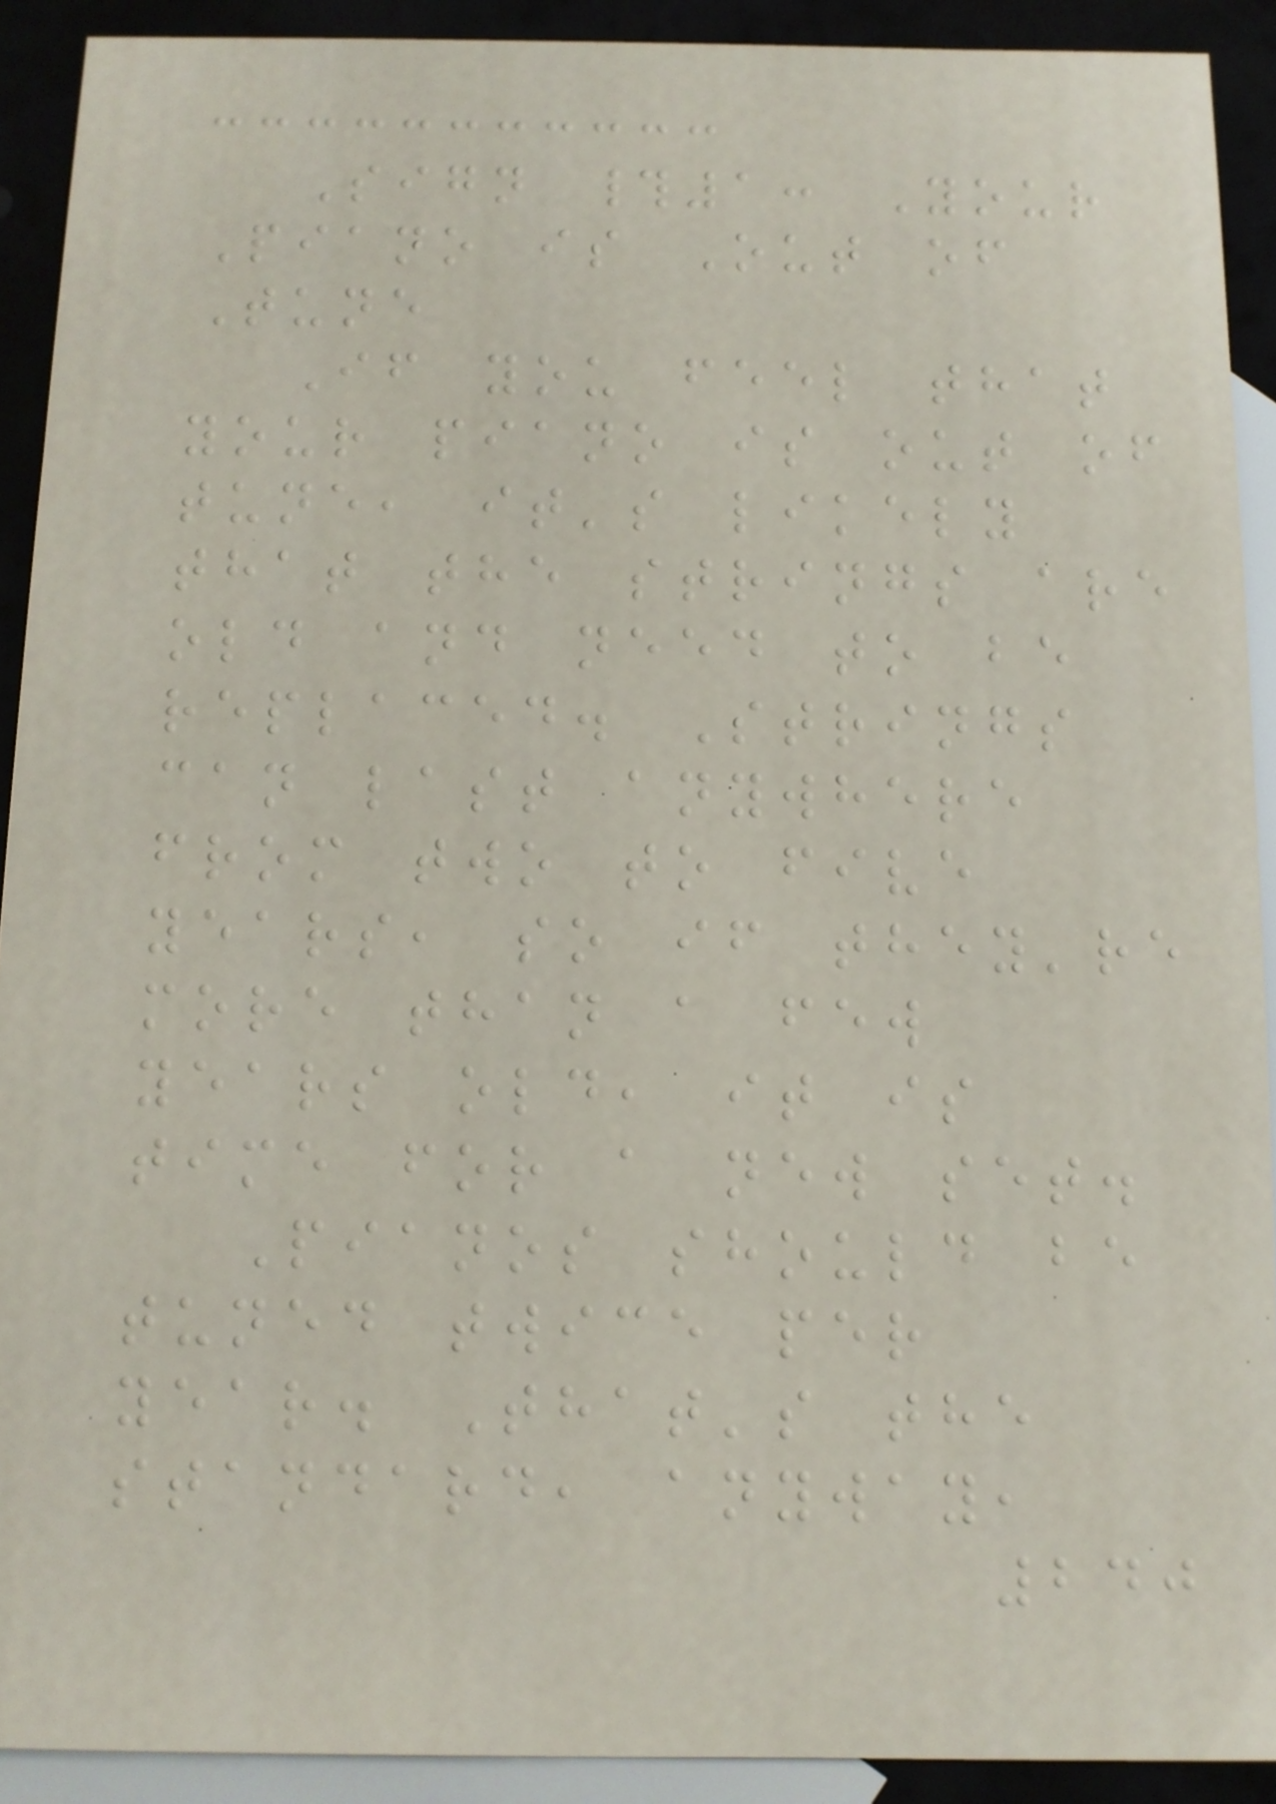Sign #1: Your
Piano is Out of
Tune
If you feel that
your piano is out of
tune, it's likely
that the strings are
old and need to be
replaced. Strings
can last anywhere
from two to five
years, so if they're
more than a few
years old, it is
time for a new set.
Pianos should be
tuned twice per
year. That's the
standard, anyway,
240
